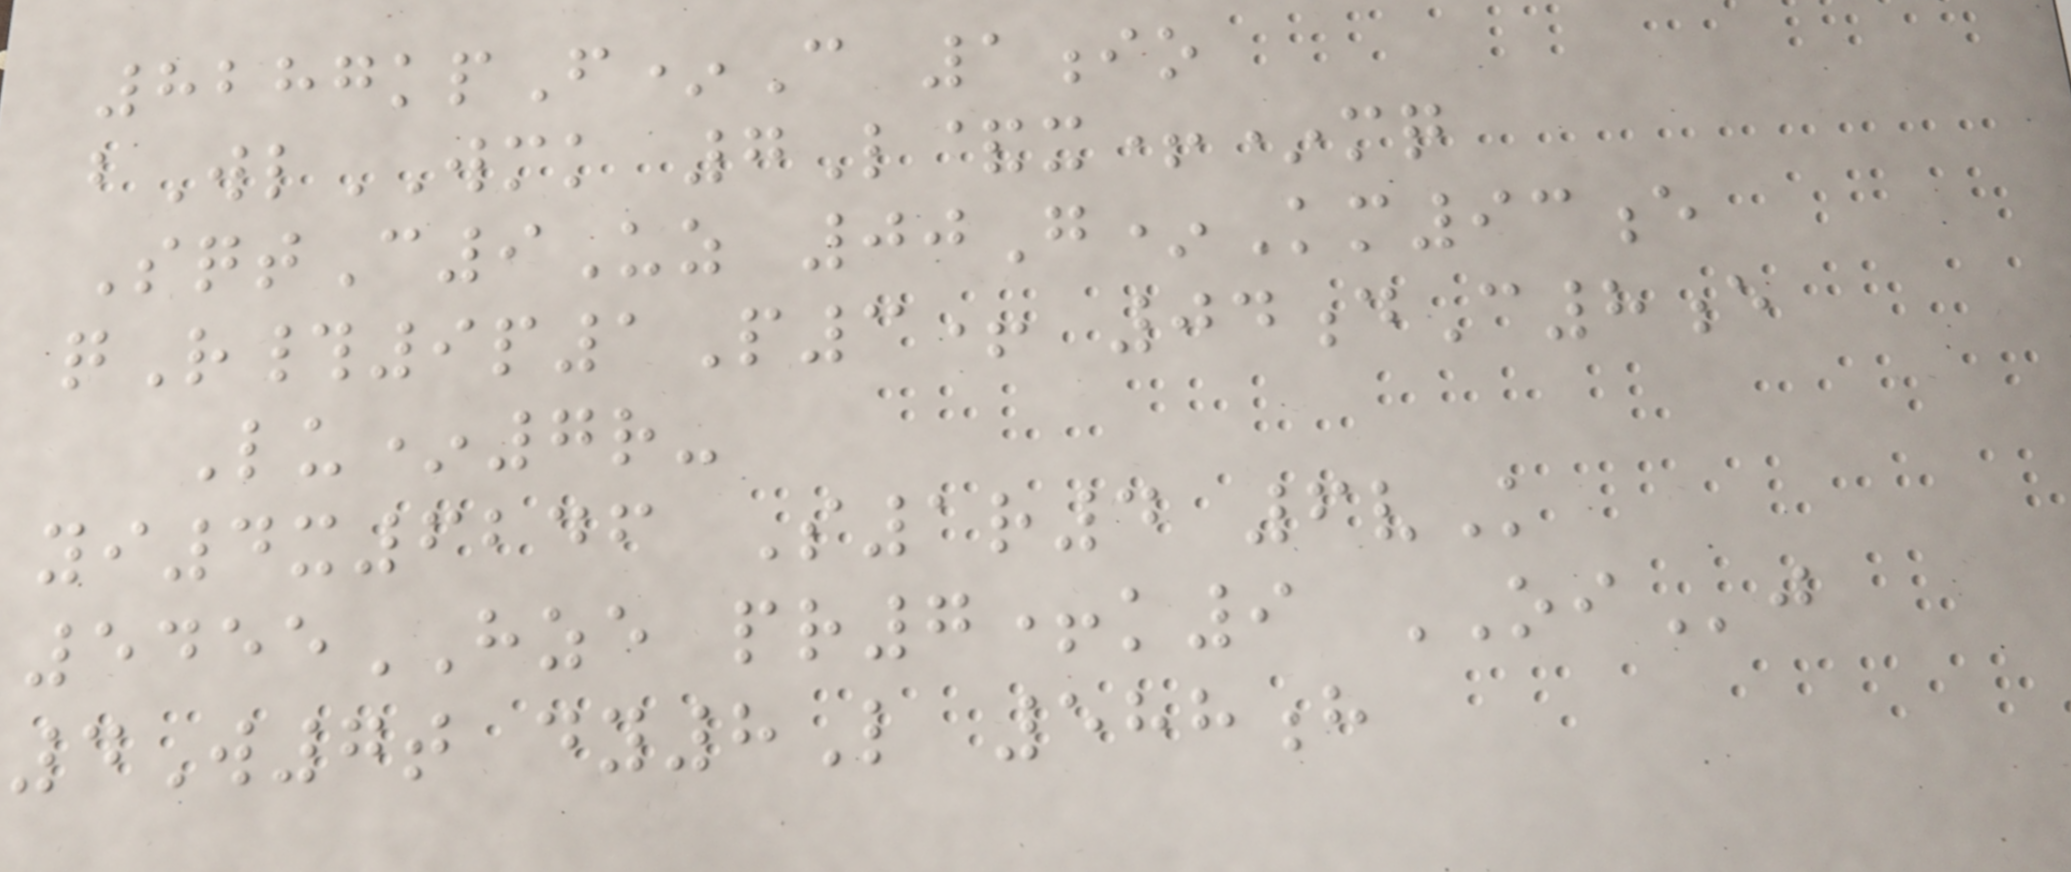8287kpF*C 1io
bWlWMK 7L&x+*mq
SqtC9Uz 00G*Km93e
qR#9p1P3+ 04dC8e
Lu*7r-
yi4x6246 S1r4 6vK
5455HZE pr7+k9 OIj
4W7t dy8L 588h
